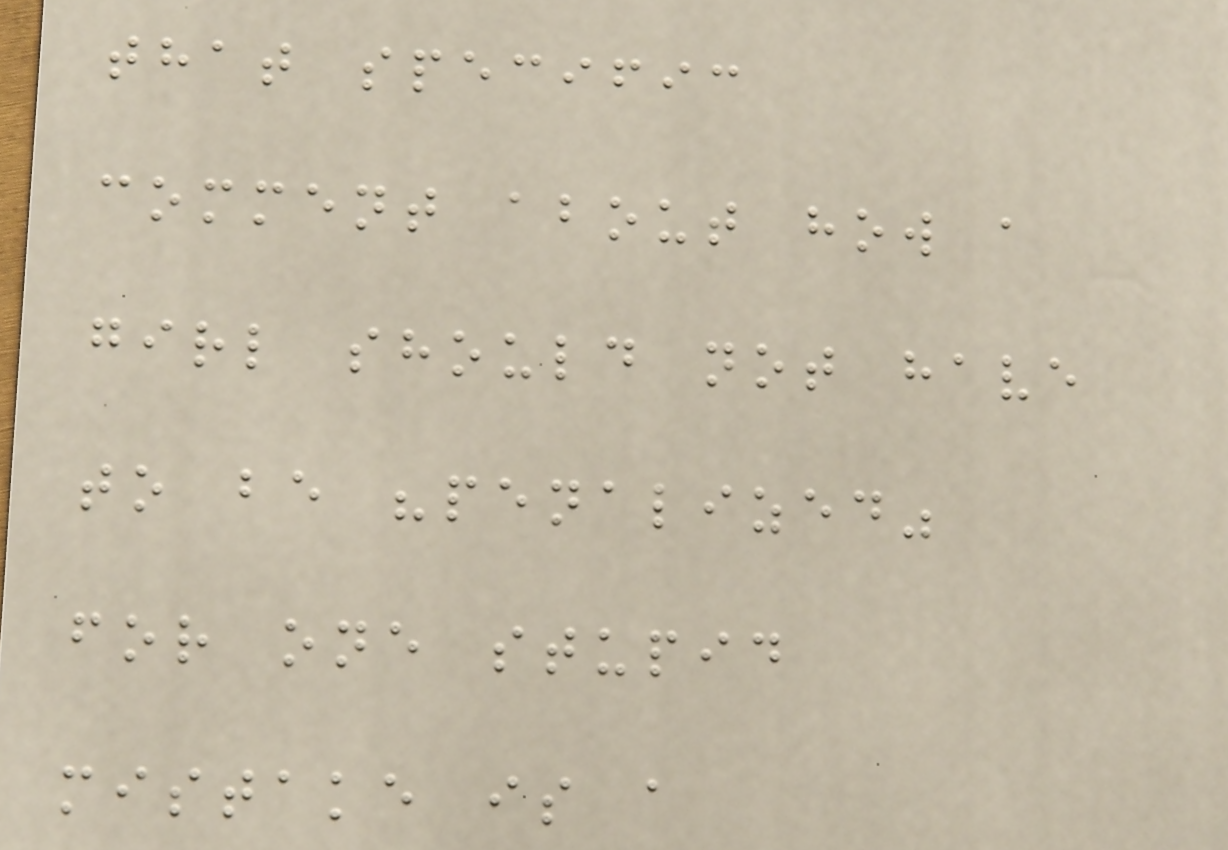that specific
comment about how a
girl should not have
to be "penalized"
for one stupid
mistake is a
